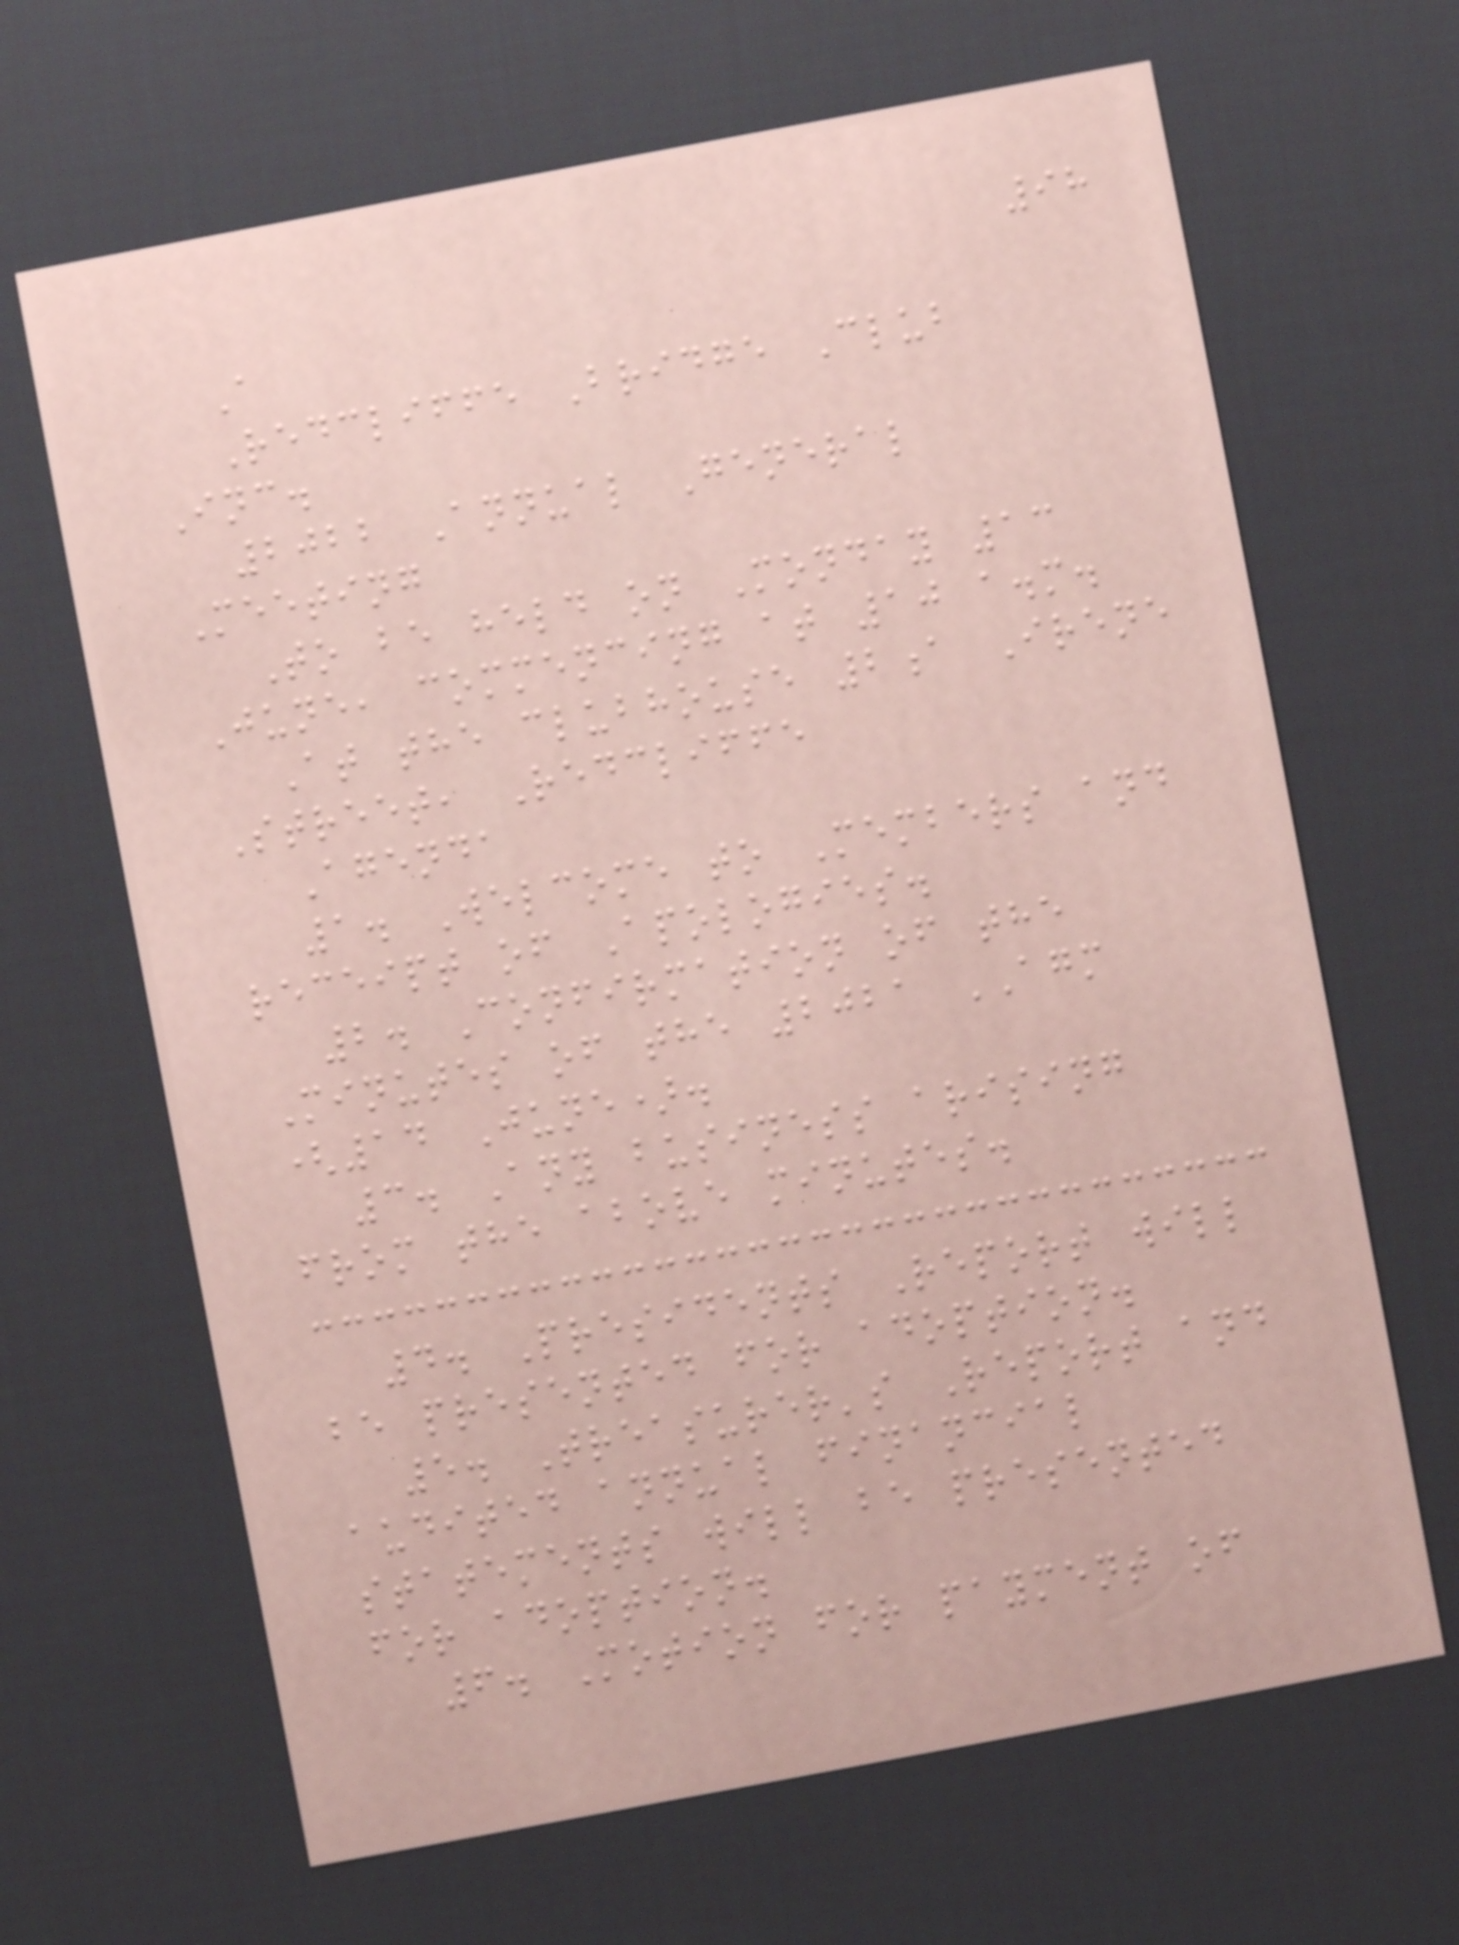98
A
Redcliffe Bridge Club
Inc.
2022 Annual General
Meeting
To be held on Monday 13
June, commencing at 10 a.m.
At the clubhouse 2a Irene
Street, Redcliffe
Agenda
1. Welcome to Members and
receipt of Apologies.
2. Confirmation of the
Minutes of the 2021 AGM
(14 June).
3. Any business arising
from the above minutes.
4. Presidents Report will
be presented for adoption.
5. Treasurer's Report and
audited annual financial
statements will be presented
for adoption.
6. Motion for payment of
